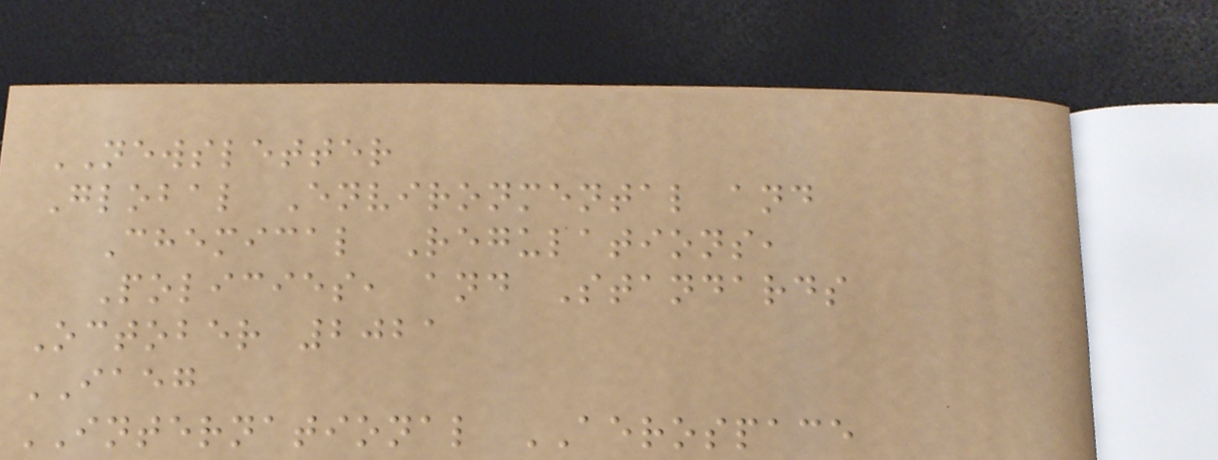NEWSLETTER
Global Environmental and
Chemical Regulations,
Policies, and Standards
October 2021
IAEG
INTERNATIONAL AEROSPACE
